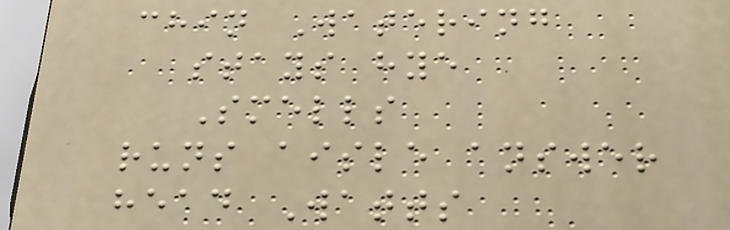chin Watering
stays hye
Smells
runs aisle answer
head Watts
